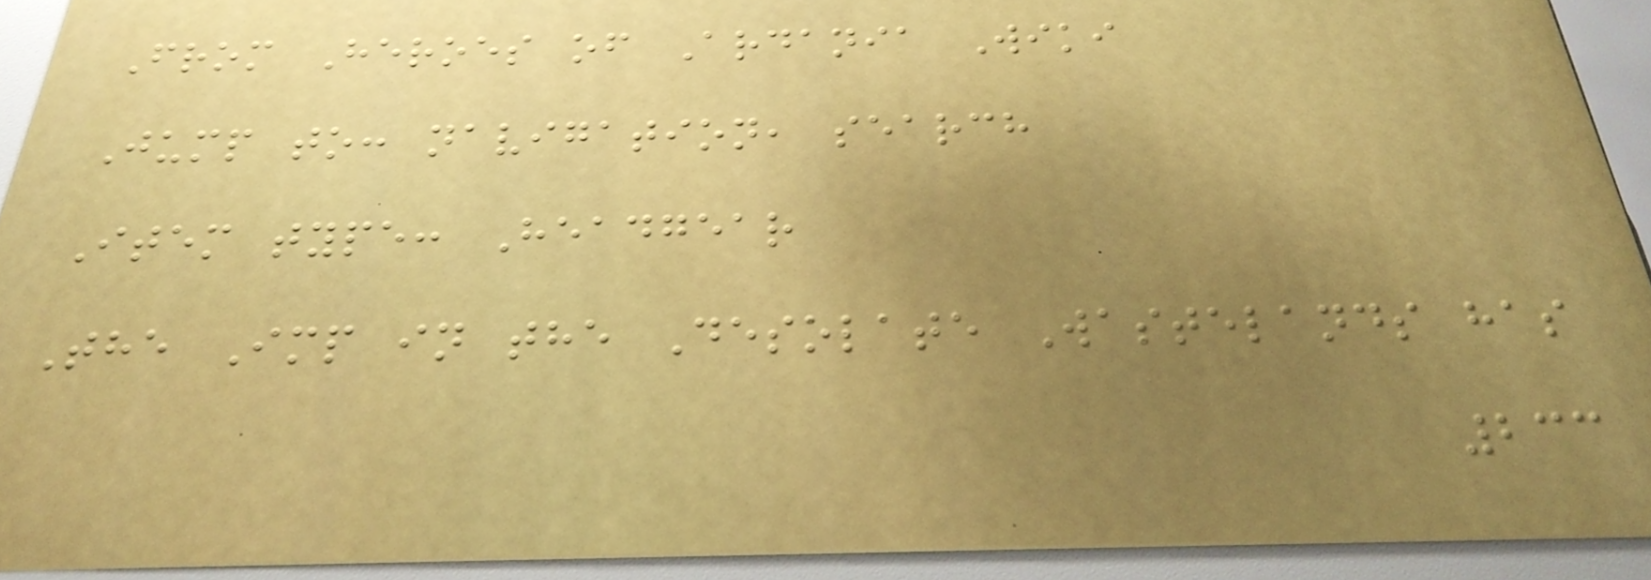From Heroes of Ardania Wiki
Jump to: navigation, search
Item type: Headgear
The Imp in the Desolate Wastelands has
233
